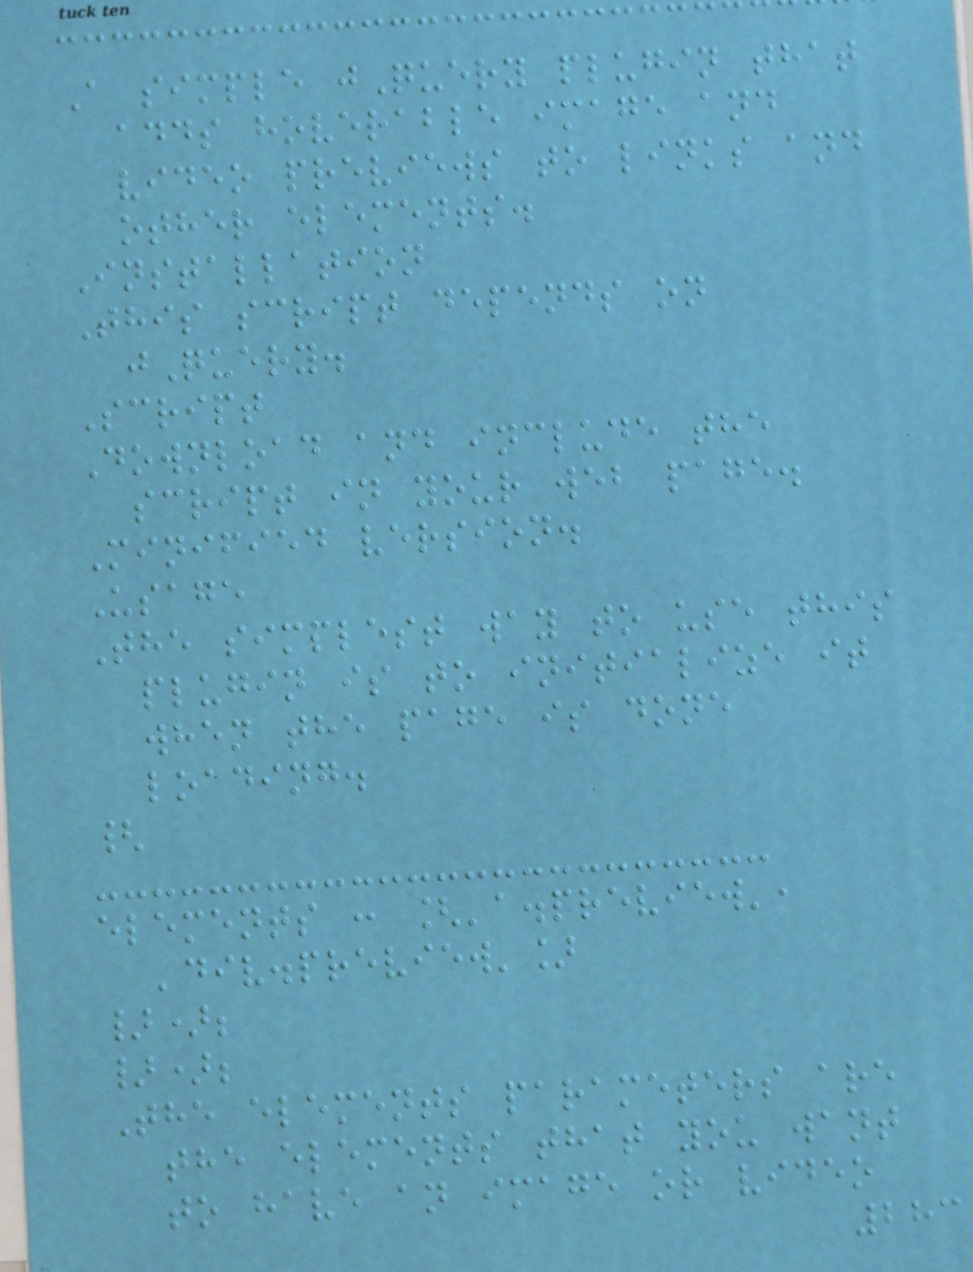A simple jQuery plugin that
adds hoverable image and
video previews to links and
other elements.
Installation
This script depends on
jQuery.
Script
Download and include the
script in your web page.
Minified version.
Usage
The simplest way to use this
plugin is to initialize it
when the page is done
loading.
{
elements : ['a.preview',
'div.preview']
});
});
The elements parameters are
the elements that you want
to have an image or video
283
